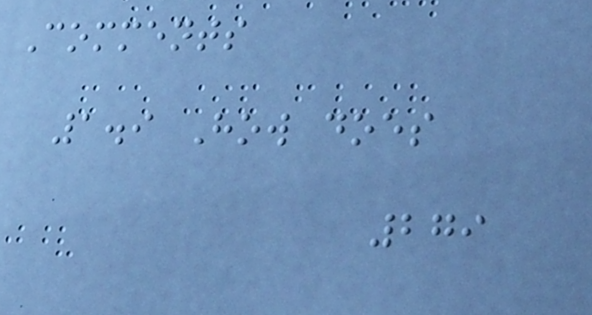Comments
1.9 How does
279
